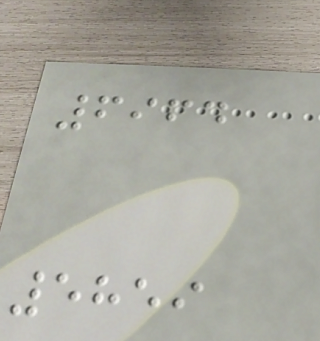6964
5859
